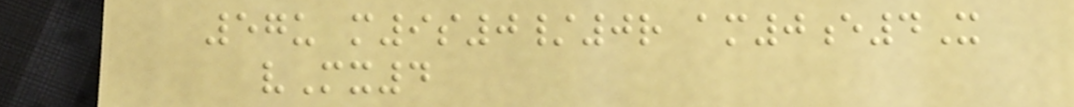57u m9s0/0r am0e4X
vMx4
